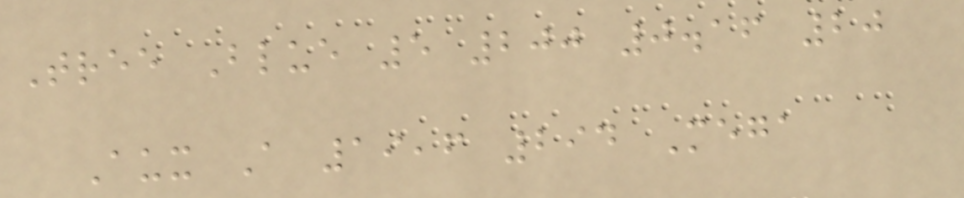Tree Blue 5 200 0.16 20
Aux A 19,6 294 Mega
